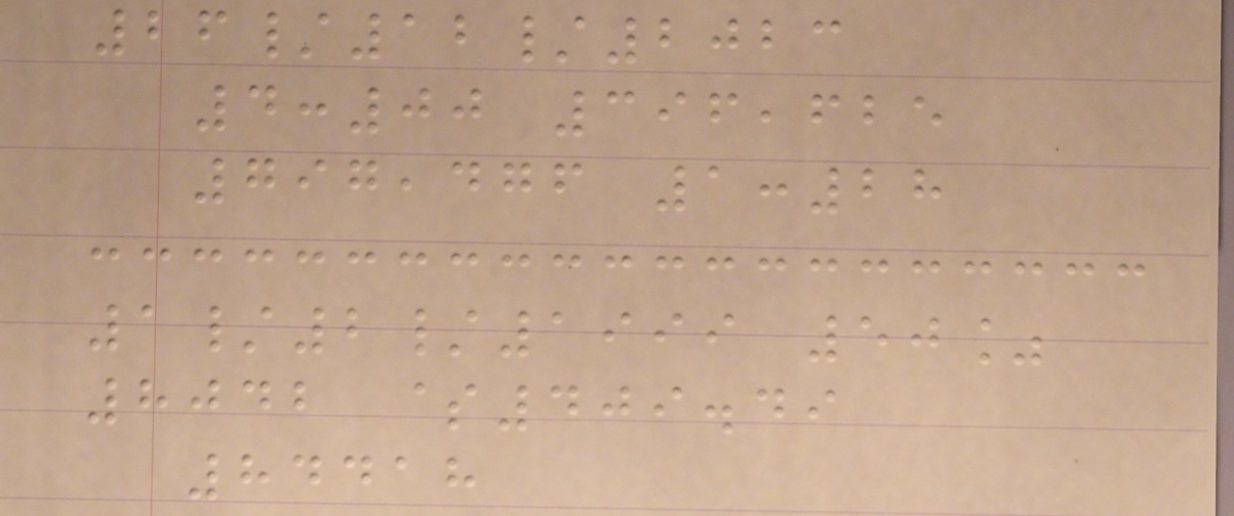26/12/2023
4:00 396,625
797,476 1:28
1/2/1999 50%
8042 $409.49
84418
